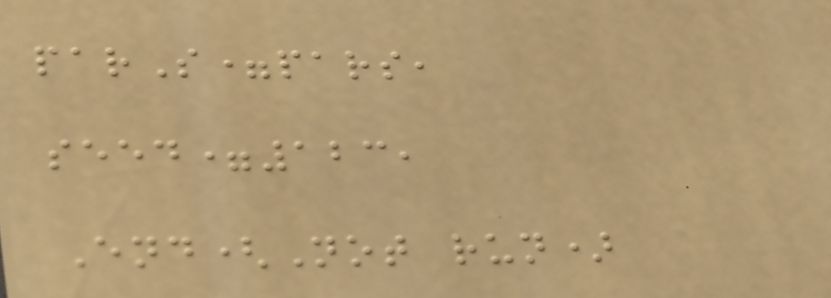parS=pars,
seed=123,
End(Not run)
